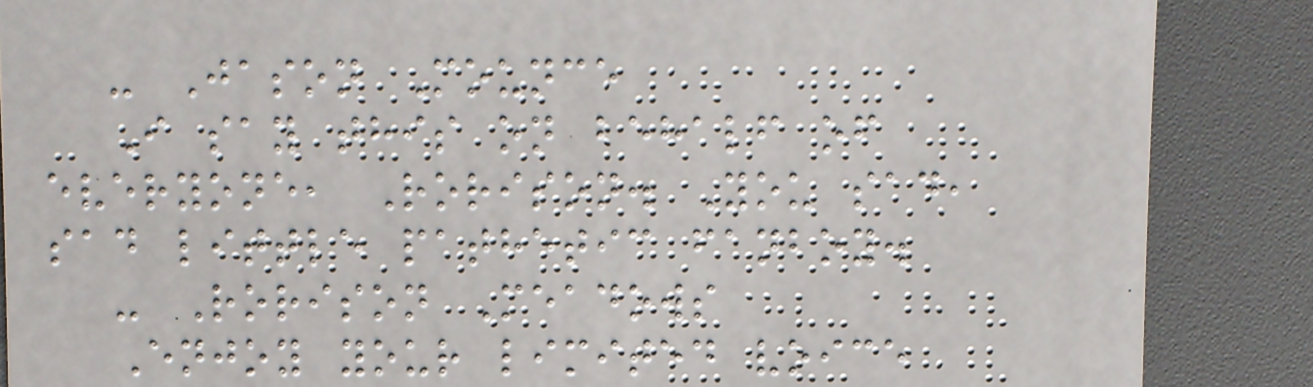- Jason Mounce
I say this on behalf of
everyone, Rorison. You sad,
sad little pathetic fanboy.
- Rorison Meadows
Enjoy your limited voice
